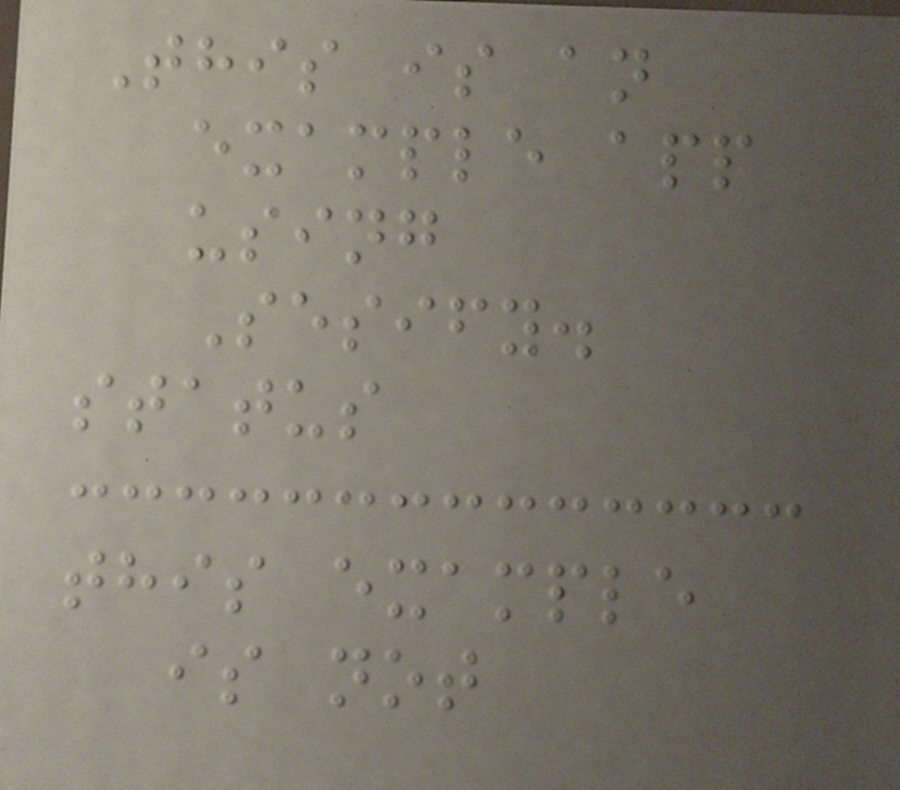This is an
example app
using
Sesify.
status
this example
is not
